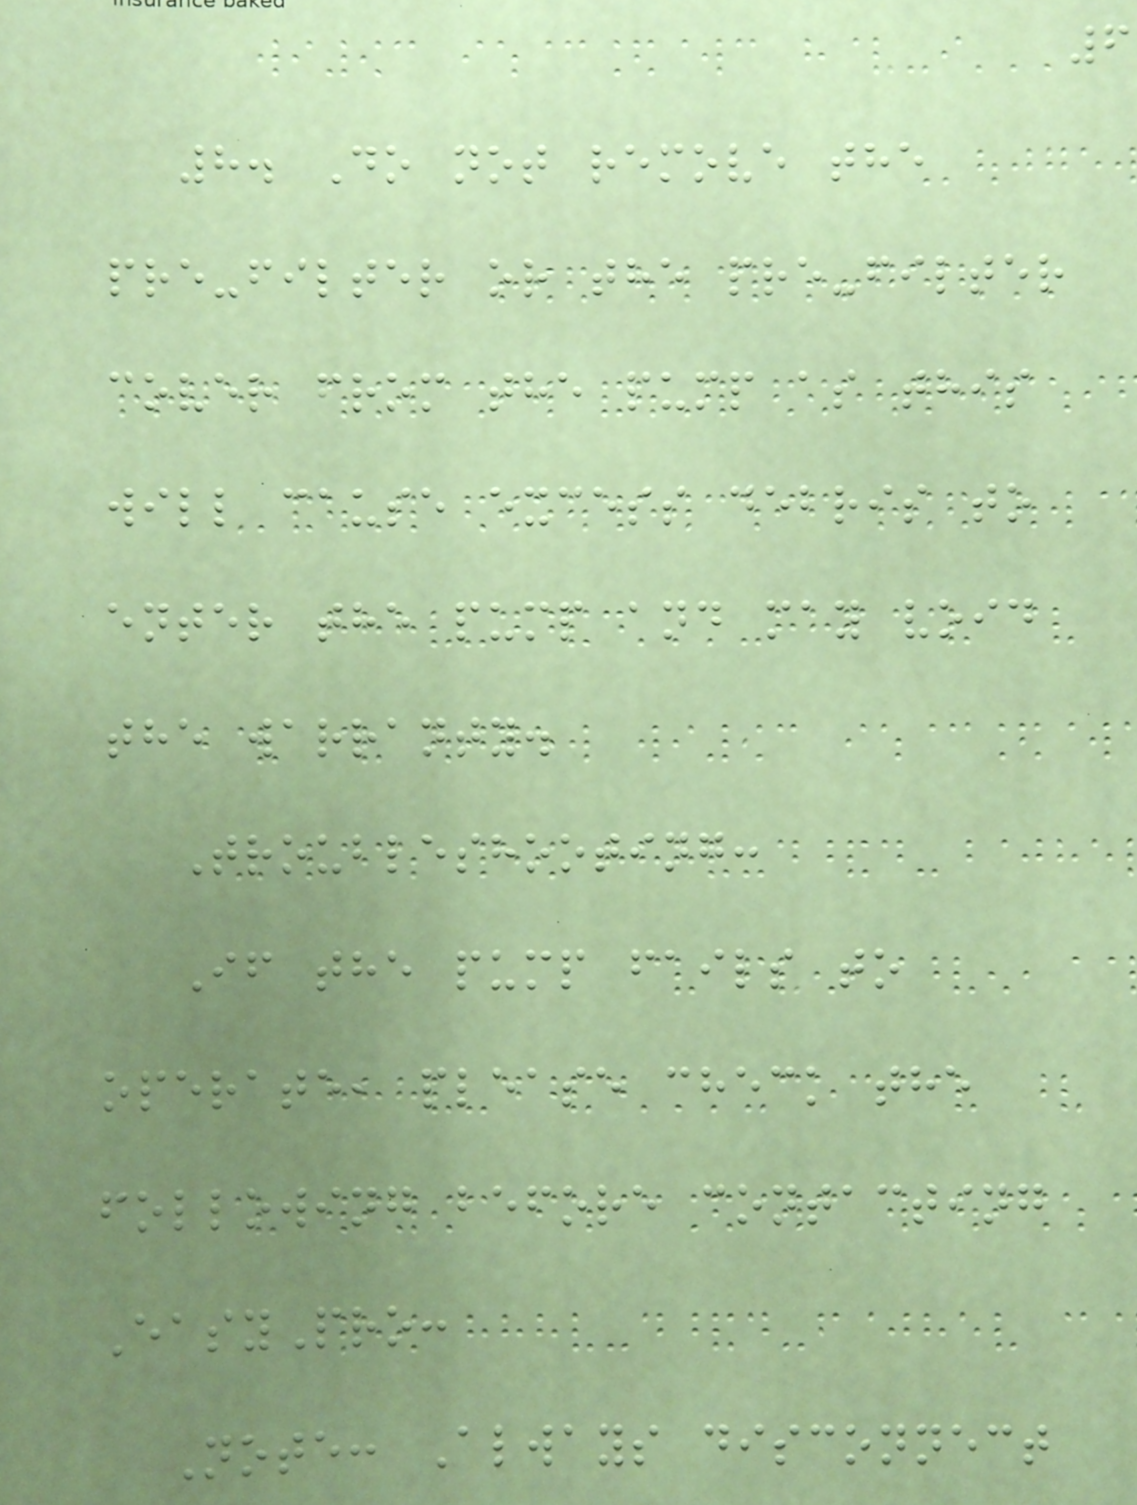6
8. Do not remove the
pre-filter or the pre-filter
cover from the pump as this
will cause excess debris to
enter the pump and may void
the warranty.
Troubleshooting:
If the pump fails to
operate, please check the
following before contacting
EasyPro:
Note: Always disconnect
